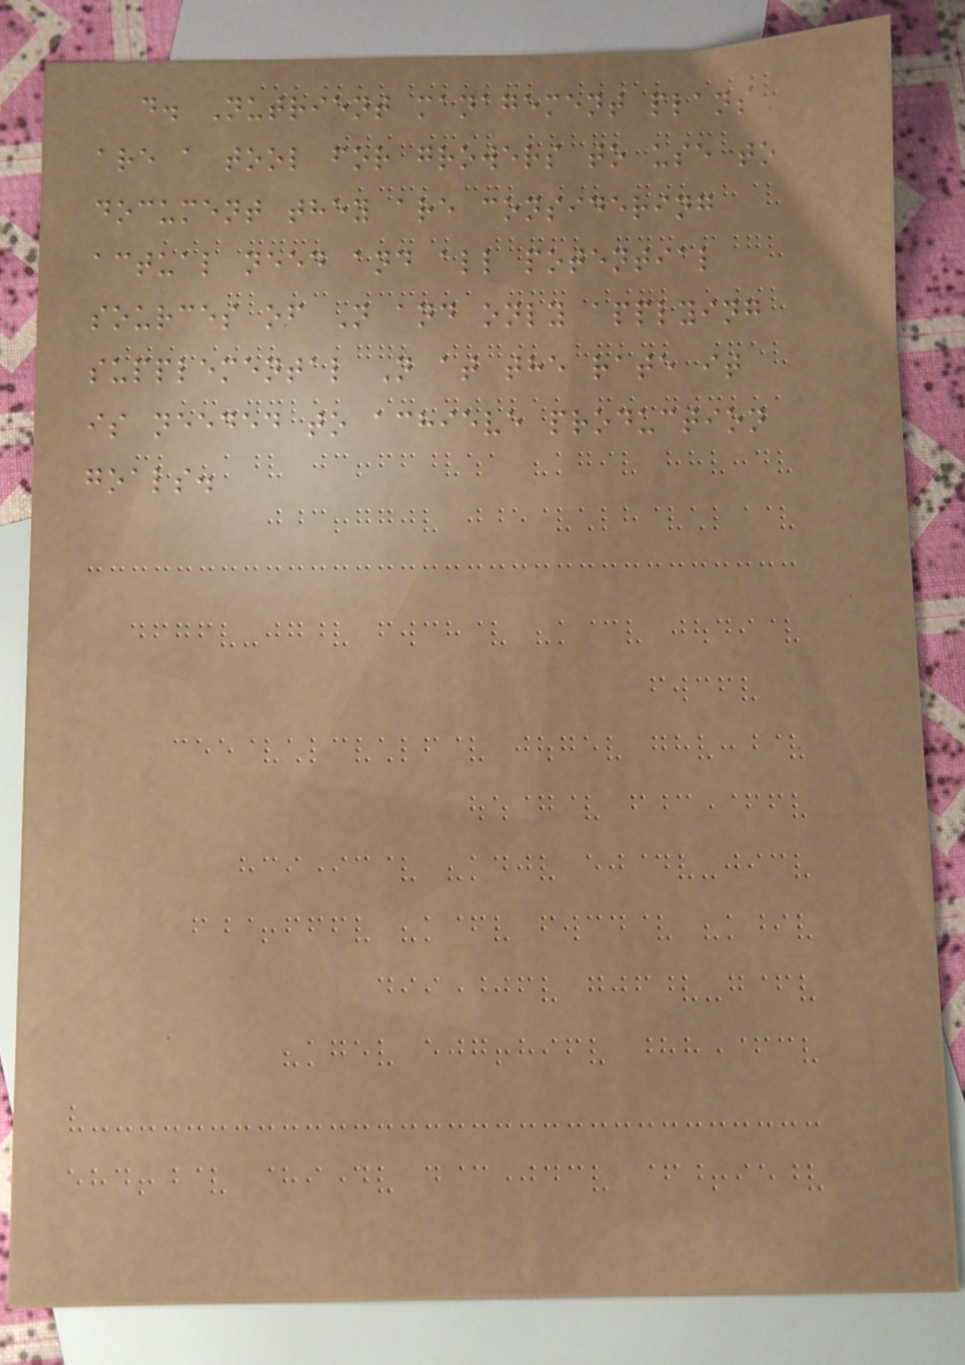d. Nutrient management plans
are a tool for growers to use to
document they are considering
actual need and all potential
sources of N and only applying
supplemental N at the rate it
is needed to achieve production
goals.
